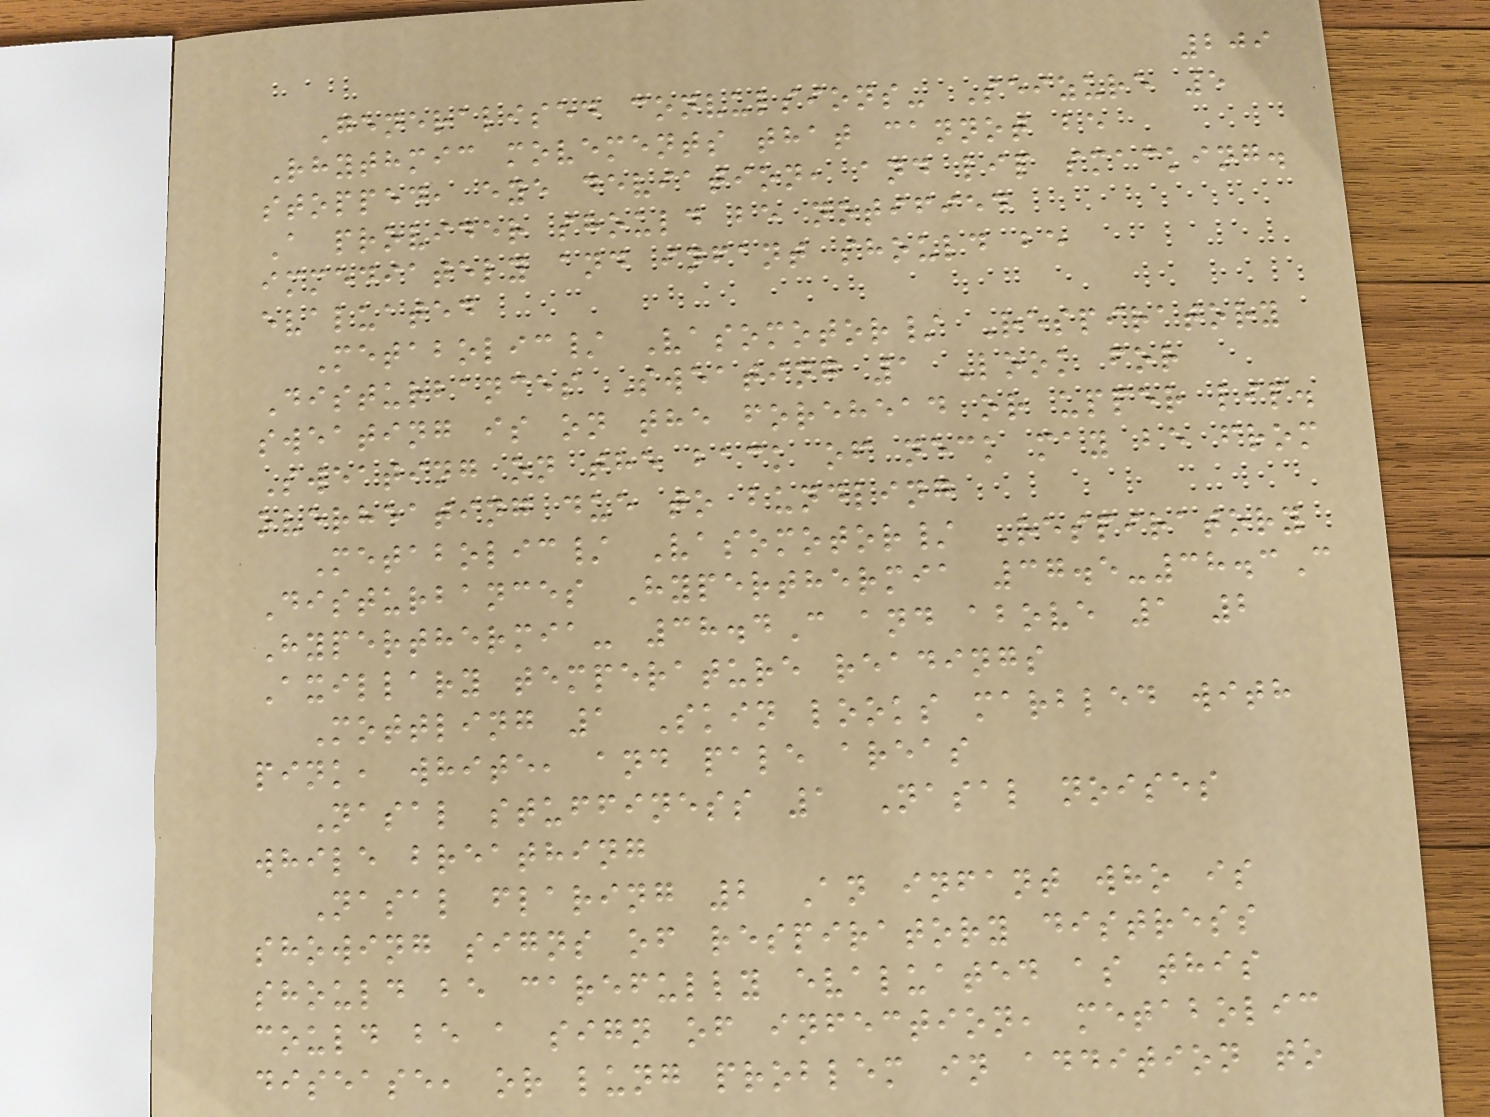209
Generalised convulsions- Seizure 5
Rhythmic movements that cannot be
stopped, eye deviation, and lip smacking.
A provider should be notified
immediately and infant should be
evaluated
Metabolic/ Vasomotor/ Respiratory
Disturbances Sweating 1 Look for
sweating is on the forehead or upper lip.
Sweating on the back of neck may be from
overheating due to bundling
Metabolic/ Vasomotor/ Respiratory
Disturbances Hyperthermia 37.5-38.3C
Hyperthermia- 38.4C and above 1 2
Axillary temperature readings
Mottling 1 Skin looks marbled with
pink, white, and pale areas
Nasal stuffiness 1 Nasal noises
while breathing
Nasal flaring 2 An infant who is
showing signs of respiratory distress
should be carefully evaluated as this
could be a sign of infection, metabolic
disease, or lung problem in addition to
